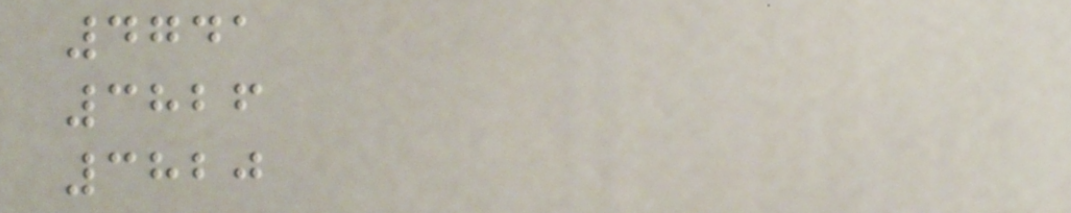4741
3826
3820
